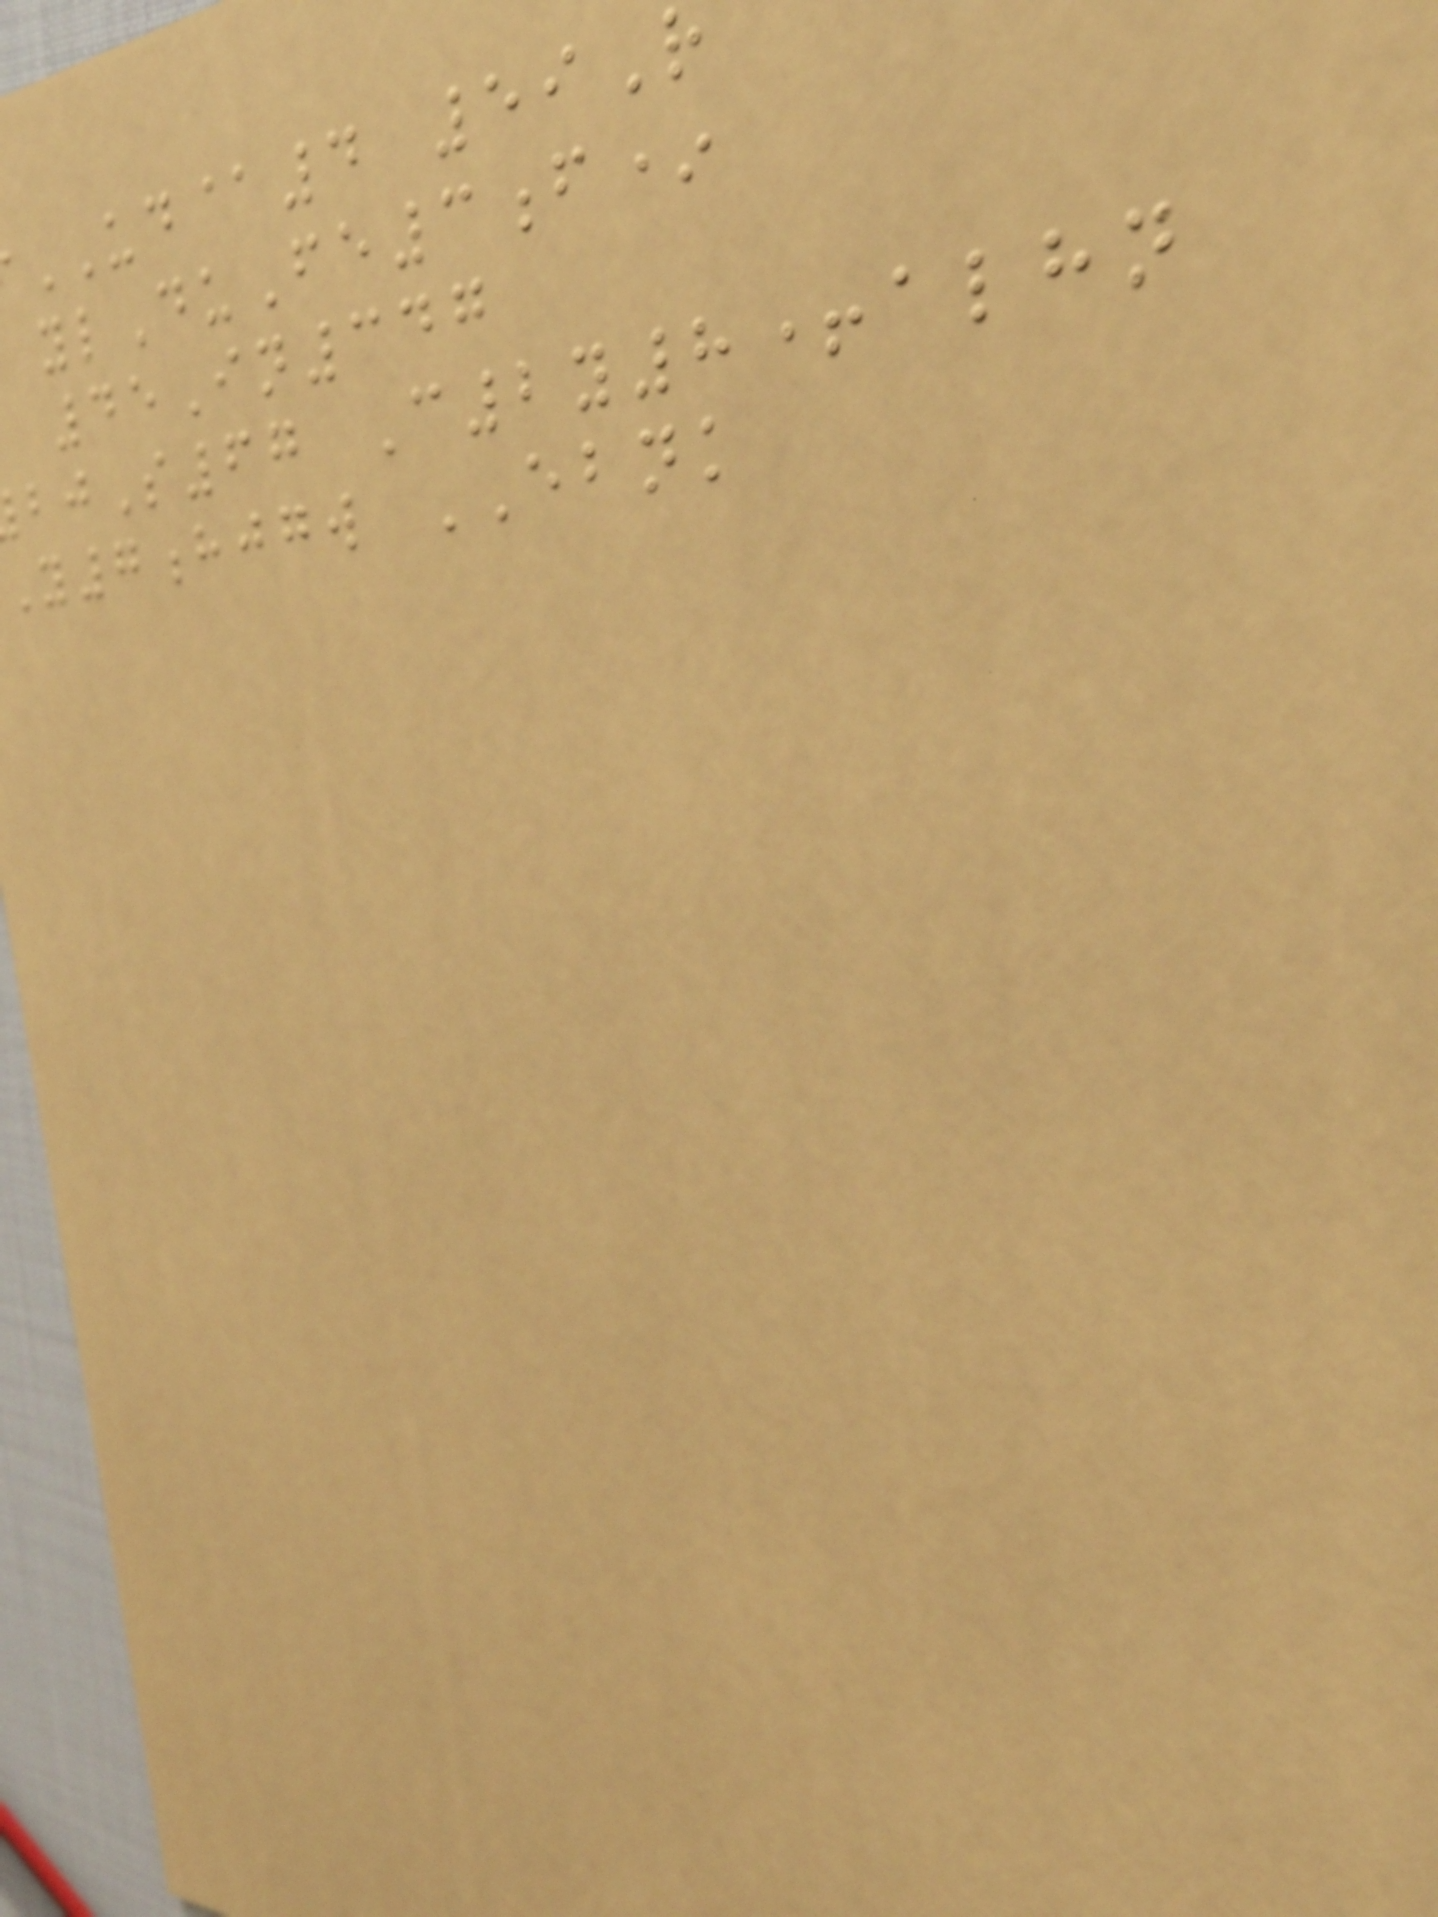UD@4 59R
ylDuFe3f*
45In347
S67 C2y8+alhn
Y7hjgw EBNK
